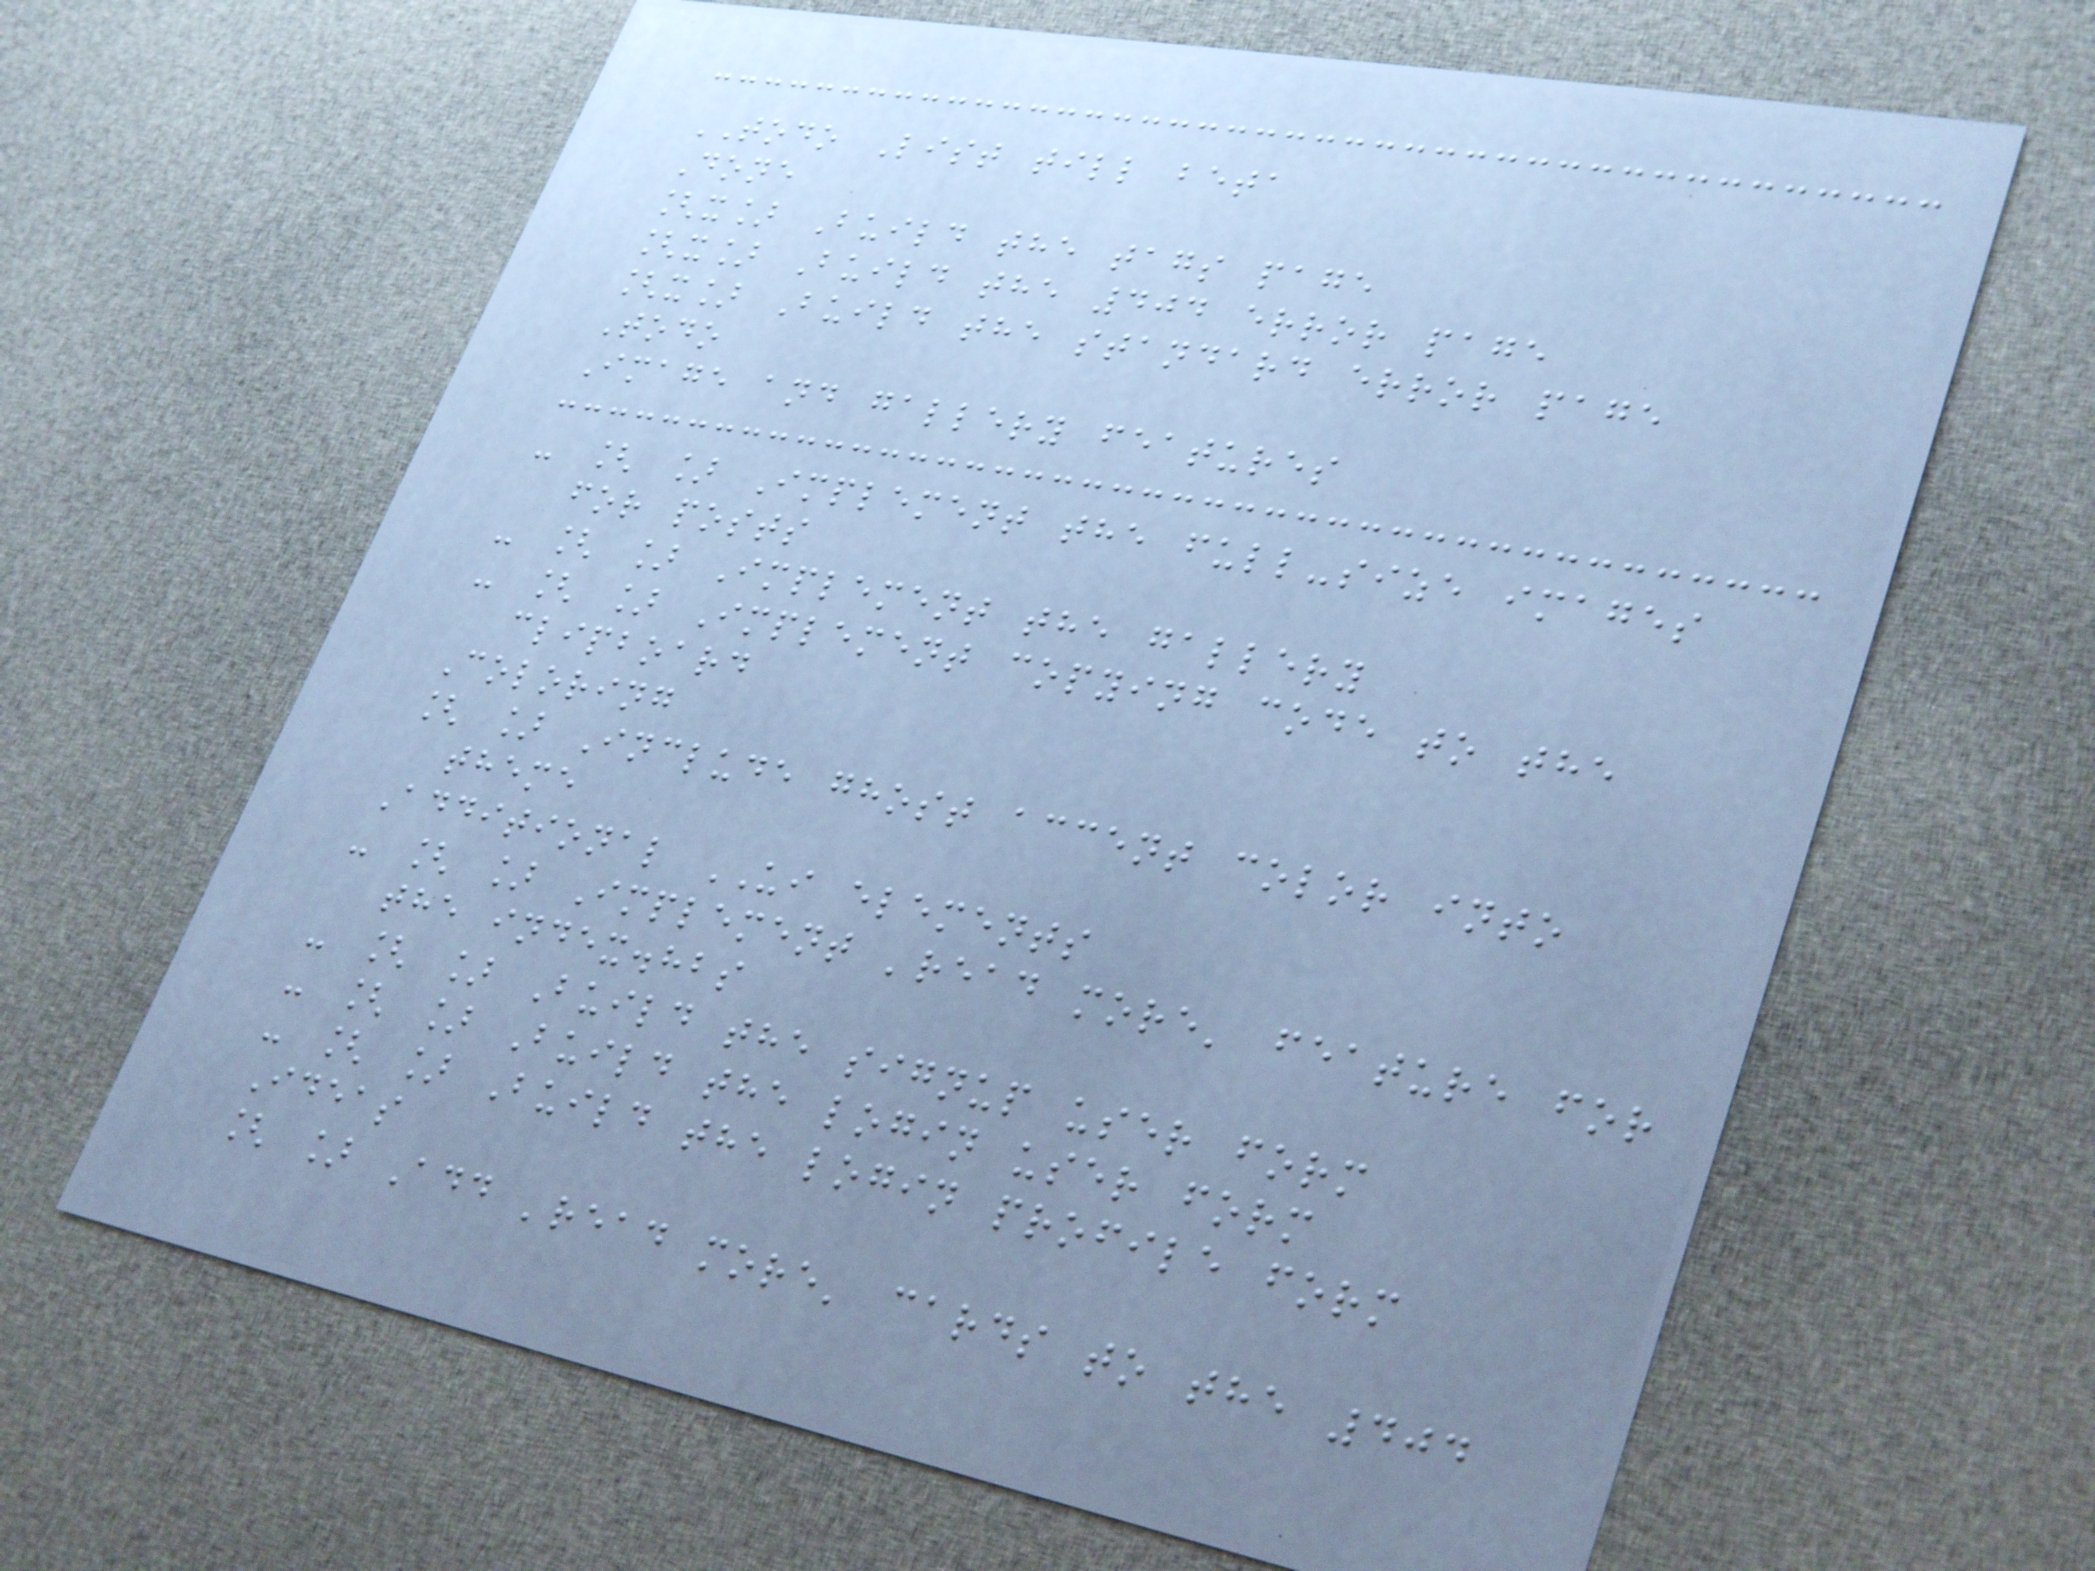TODO List till beta
Done
[x] Build the tags page
[x] Build the 404 error page
[x] Build the standard error page
Todo
Image and gallery features
- [ ] Implement the full-size images
for posts
- [ ] Implement the gallery
- [ ] Implement copying code to the
clipboard
Coloring
[ ] Include ghost accent color into
theme
Additional UI elements
- [ ] Implement 'read more' feature for
the index.hbs
- [ ] Build the signup user form
- [ ] Build the login user form
- [ ] Build the login profile form
Ideas
[ ] Add 'read more' cards to the 404
